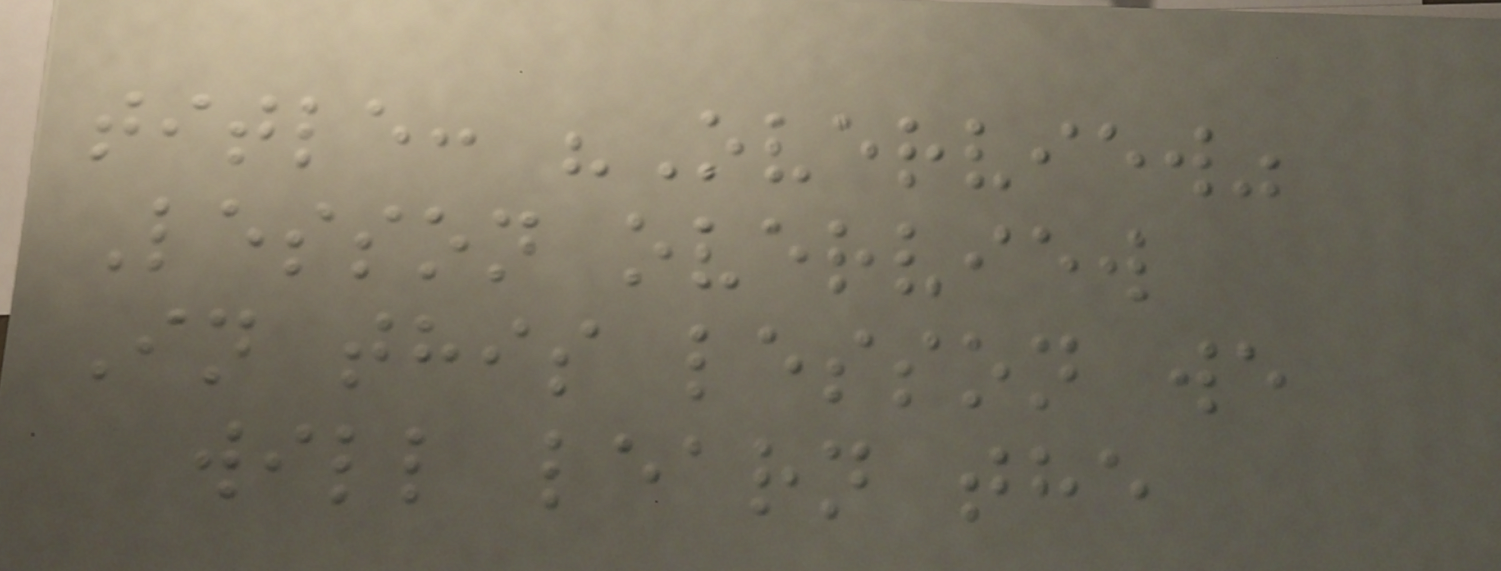title: "Overview"
Lesson overview
In this lesson we
will learn the
